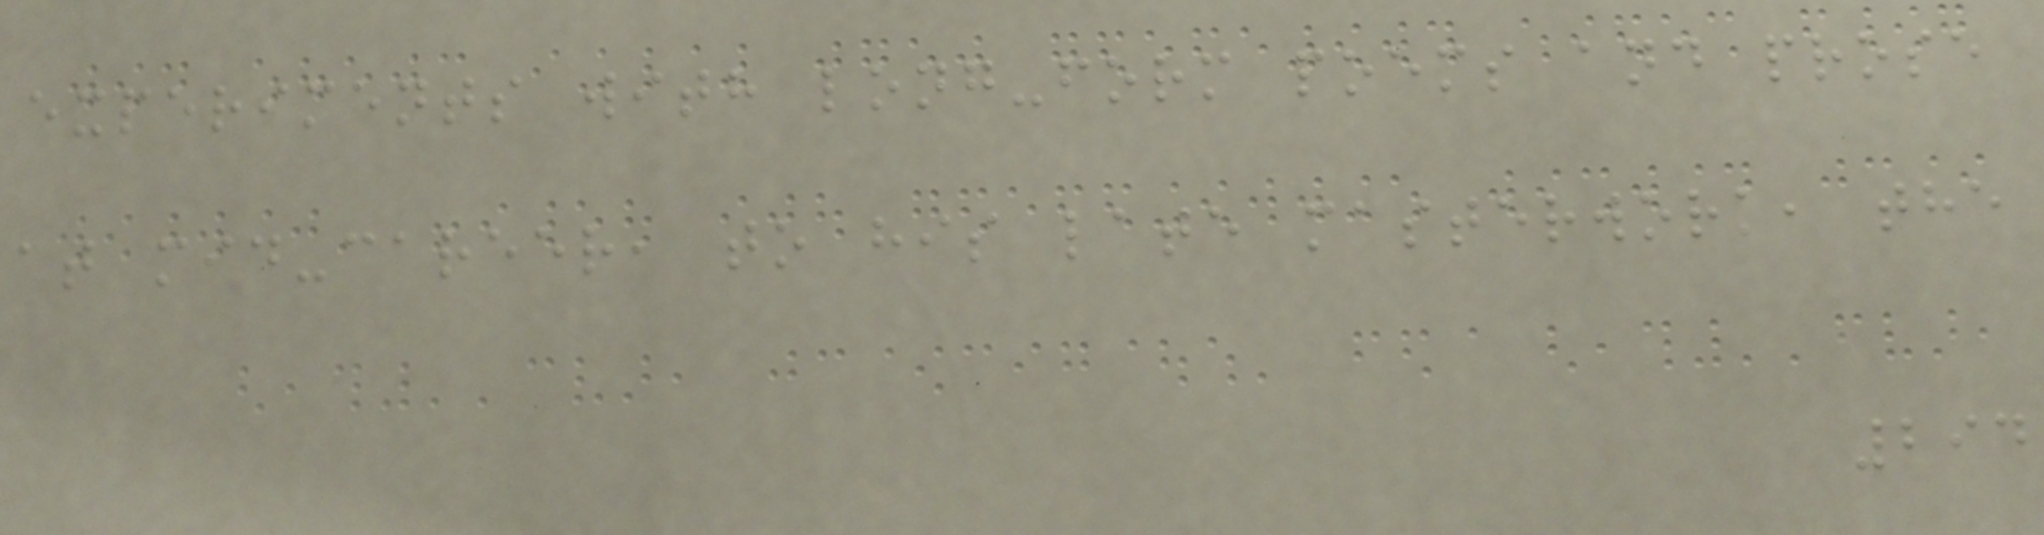experiments with long-form poems and prose
at mid-career, to his late masterwork, the
294
